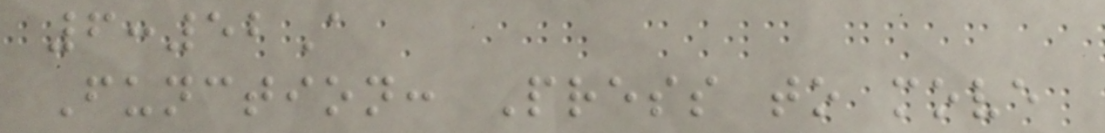6:52A
Function: Press to move
